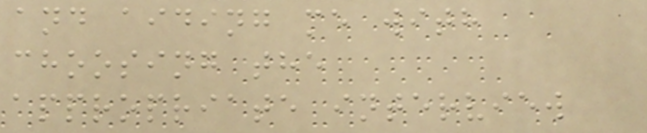and aiding me with
choosing the
appropriate interview
